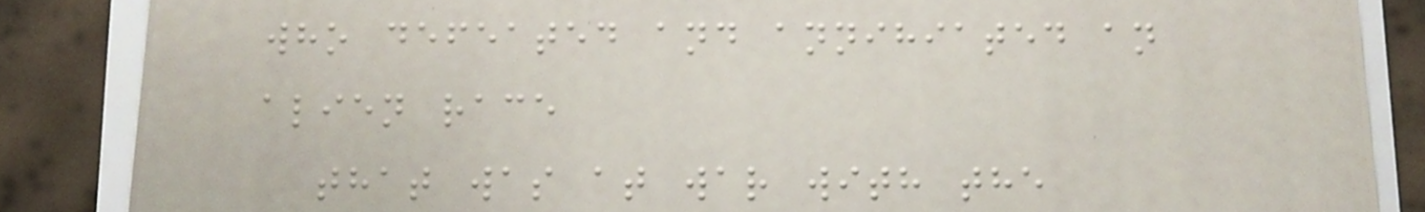who defeated and annihiated an
alien race
that was at war with the
